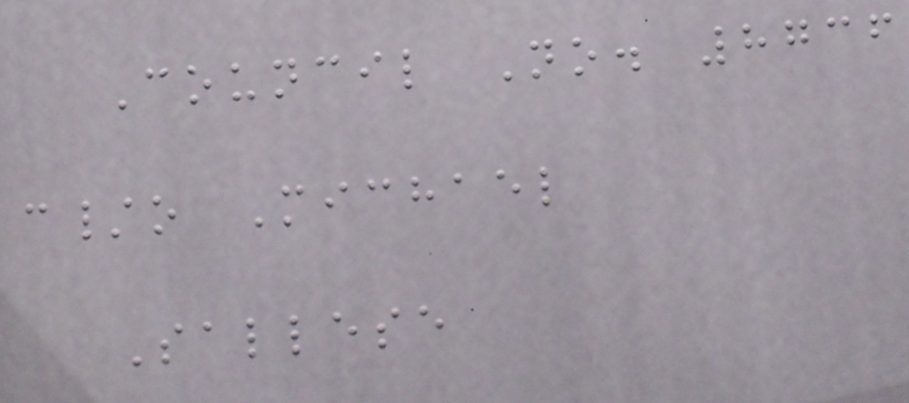Council No. 8736
c/o Michael
Sallese
